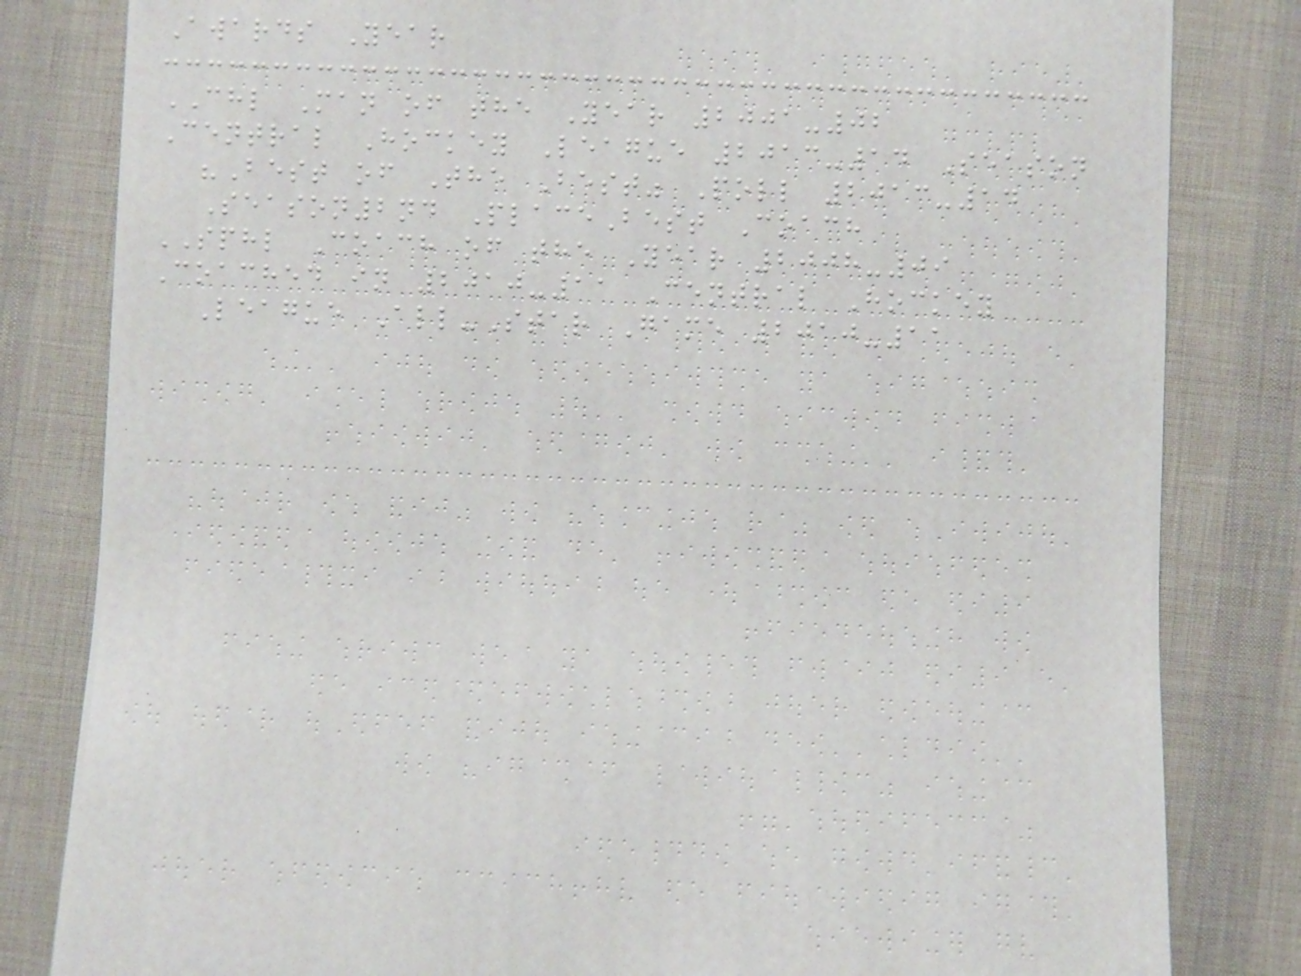Awards Year
CHL Man of the Year 2001-02
Central Hockey League 2013-14 Season
"Best of The Best" Poll 2013-14
Season2nd PlaceBest Coach
SPHL Coach of the Year 2008-09
Coached in 2010-11 Central Hockey
League All-Star Game 2010-11
